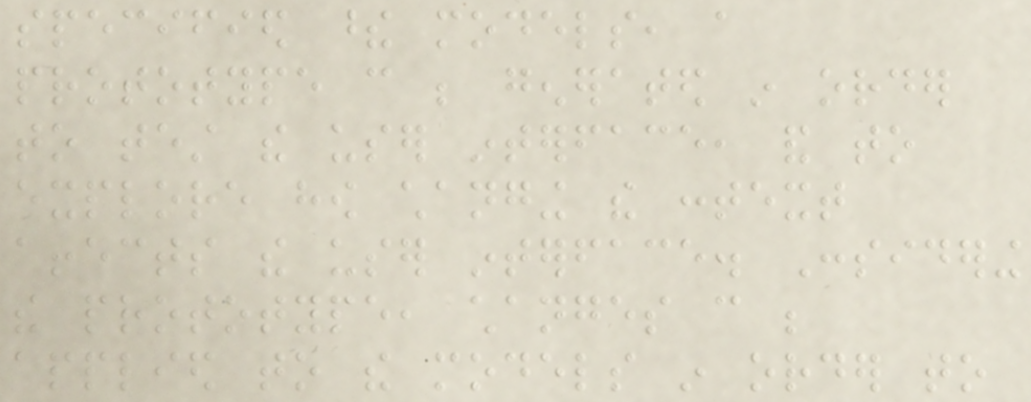specified these models, a
prototype can be generated in order
to test the user interface, and to
explore how changing the context
affects the user interface. Considering
the prototype, changes can be
applied to the models in order to
